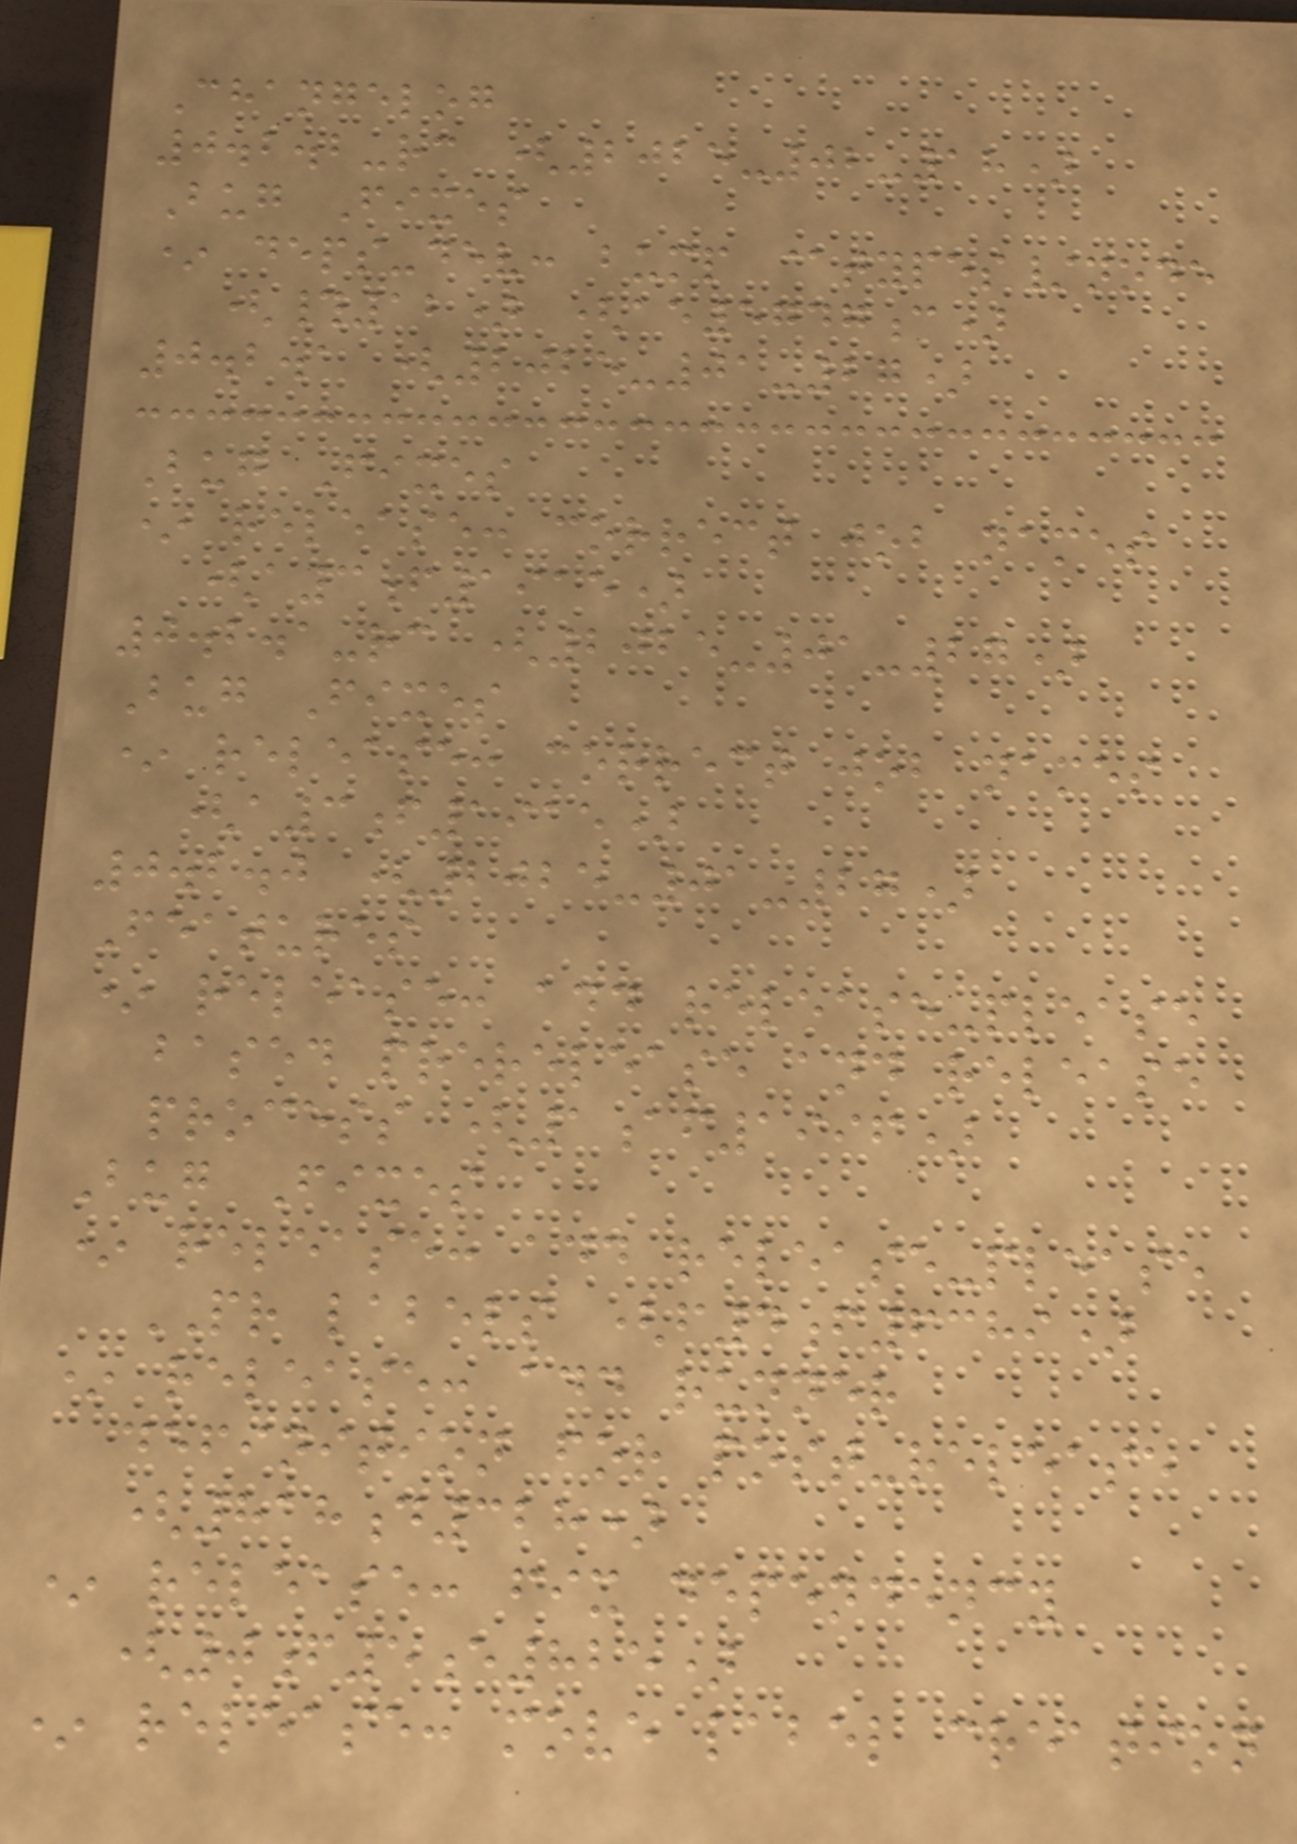Changelog
0.2.2-rc (2025-02-18)
Bug Fixes
* deps-dev: bump @types/node
(#12) (ae5747c)
0.2.1 (2025-01-27)
Bug Fixes
* release: correct job names
(a3f1915)
0.2.1-rc (2025-01-27)
Bug Fixes
* release: correct job names
(a3f1915)
0.2.0 (2025-01-27)
Features
* release: add release-please
based prerelease and release
process (1af1996)
Bug Fixes
* release: add release-please
PR labels (f4f6389)
* release: add runner
definition for post-release
(818d328)
* release: fix dependency
(0f5e825)
* release: move label creation
